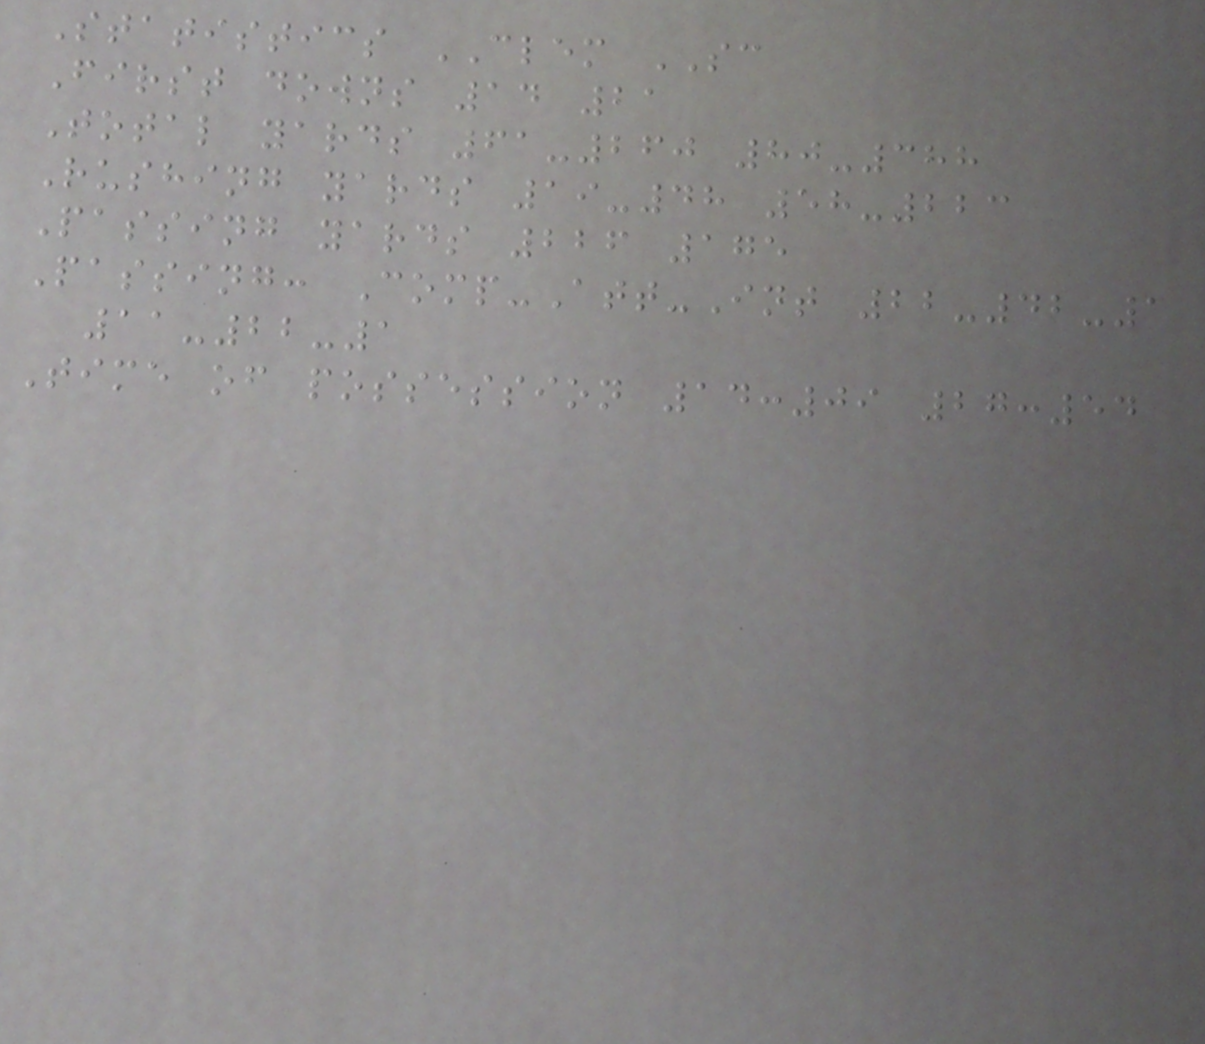Statistics CLEM SC
First downs 14 21
Total yards 61-260 80-388
Rushing yards 19-48 58-223
Passing yards 226 175
Passing: Comp-Att-Int 22-42-1
11-22-1
Time of possession 14:09 27:54
